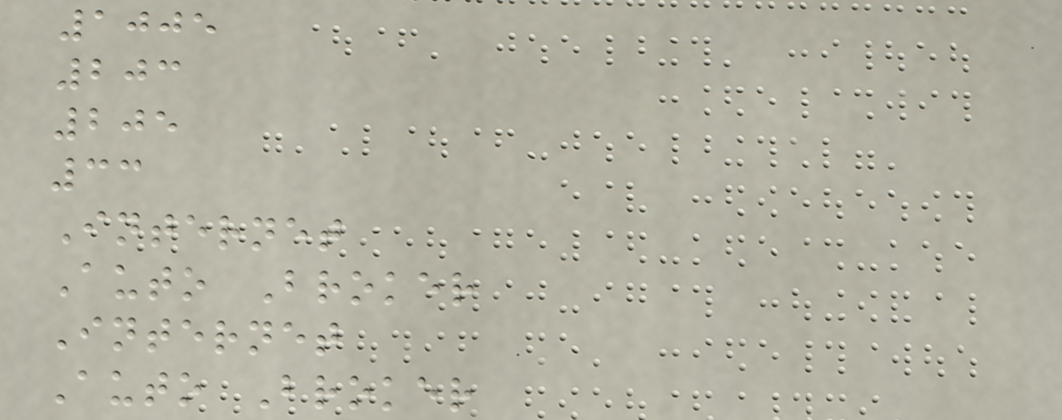1005
203
205
33
Internet
Auto Broker
Internet
Auto Broker
